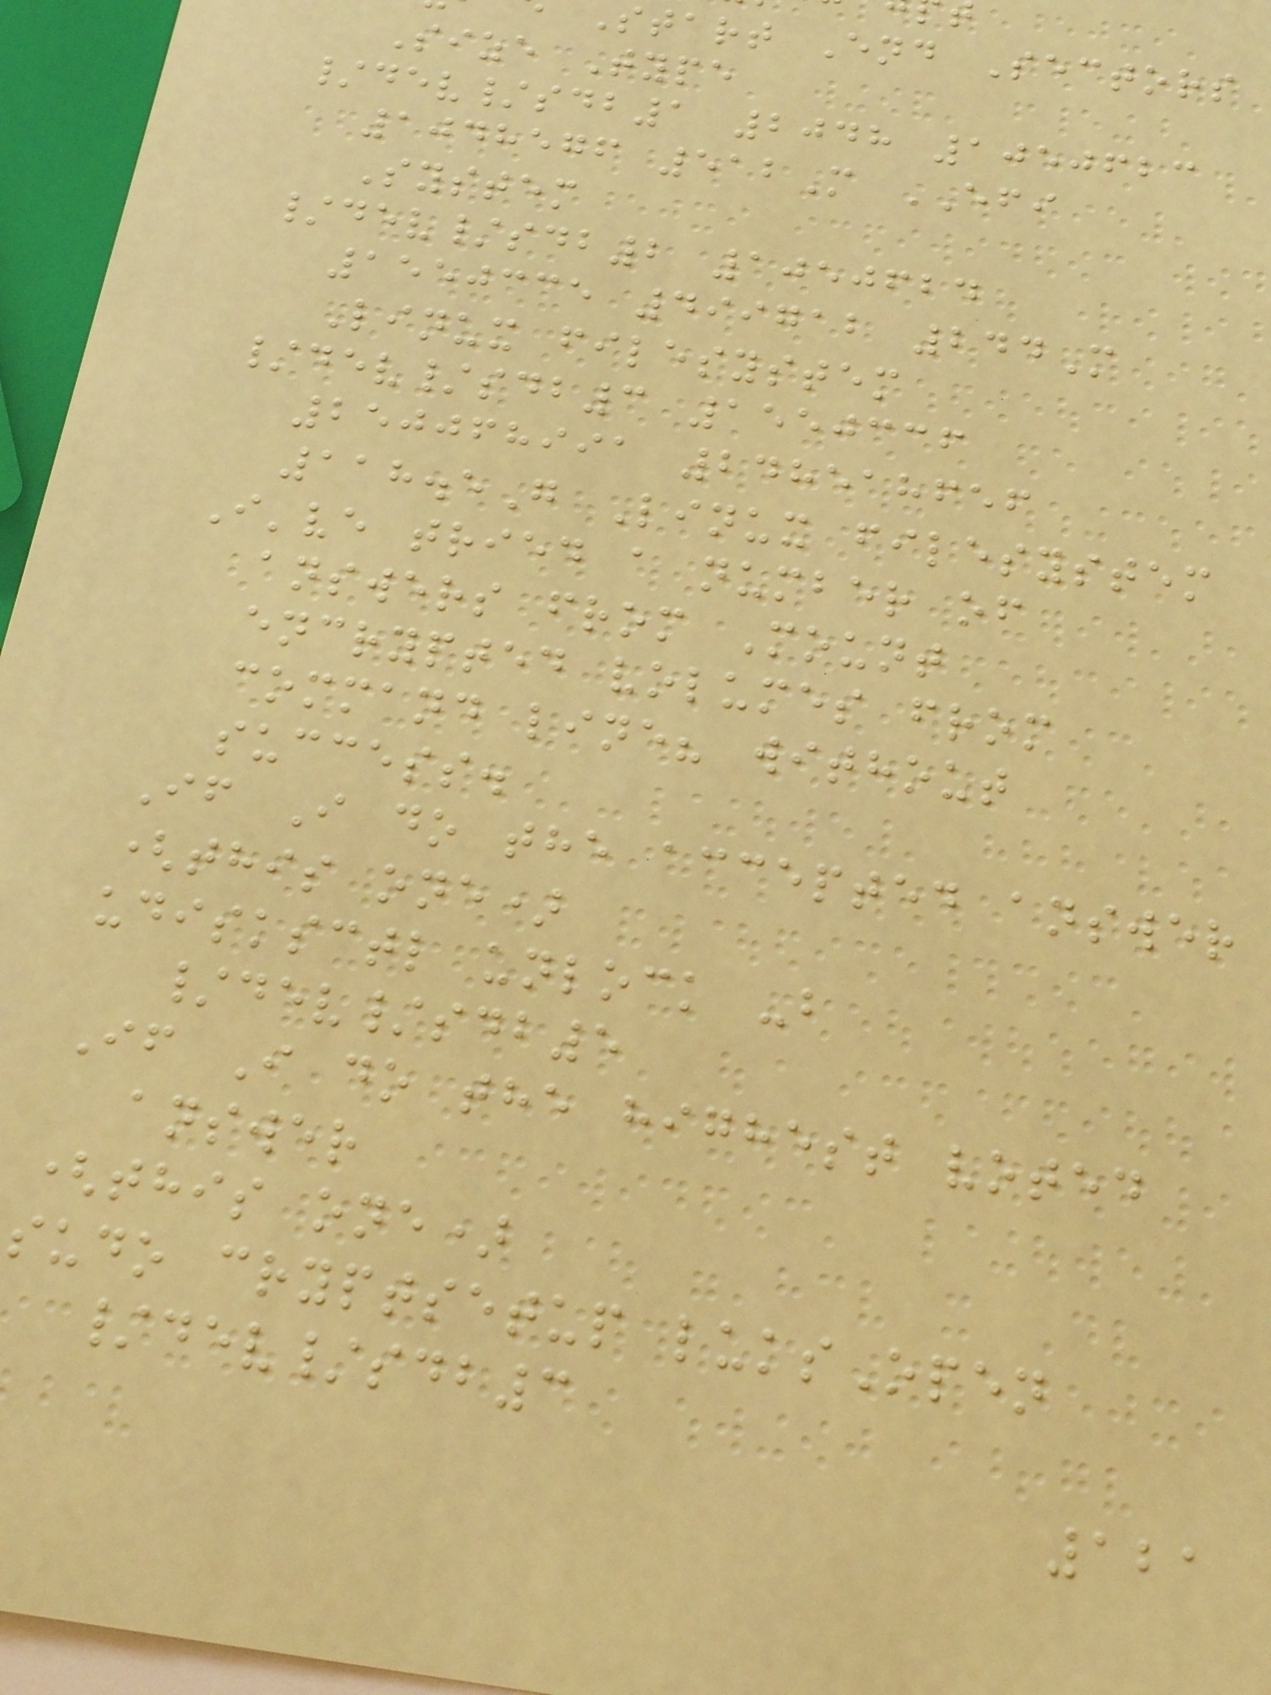start End Sectors
Size Type
/dev/sdb1 2048 1050623
1048576 512M EFI
System
/dev/sdb2 1050624
1550335 499712 244M
Linux filesystem
/dev/sdb3 1550336
250068991 248518656
118.5G Linux filesystem
I've tried a number of
answers from Mount
encrypted volumes from
command line? without
success.
If I do the accepted answer
(this one)
udisksctl unlock -b
/dev/sdb5
If I do the highest voted
answer
(this one)
sudo cryptsetup luksOpen
/dev/sdb3
121
